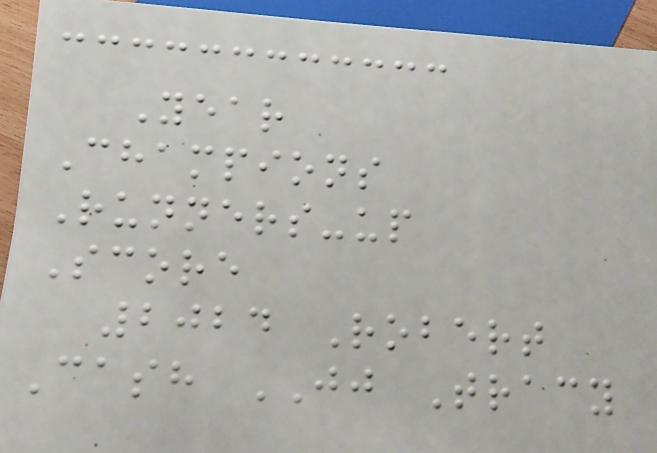Year
Champions
Runners-up
Score
2024 Robert
Cash JJ Tracy
